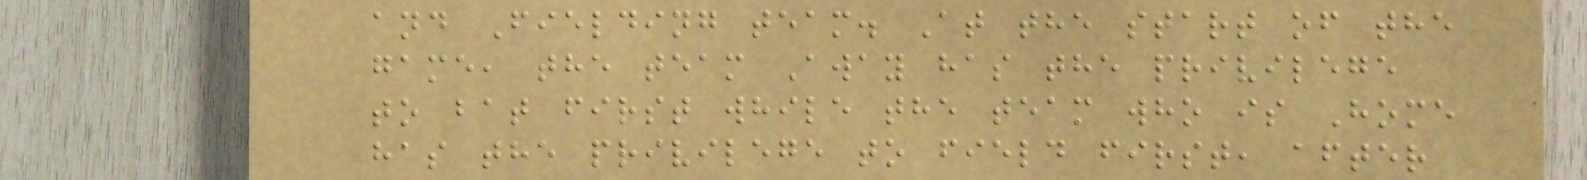and Fielding team. At the start of the
game, the team Away has the privilege
to bat first while the team who is Home
has the privilege to field first, after
